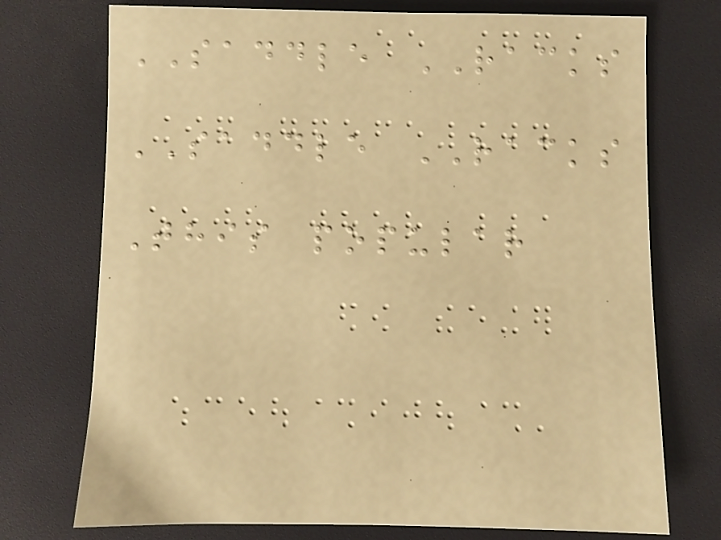SADDLE RACKS
SADDLE RACKS
This popular
